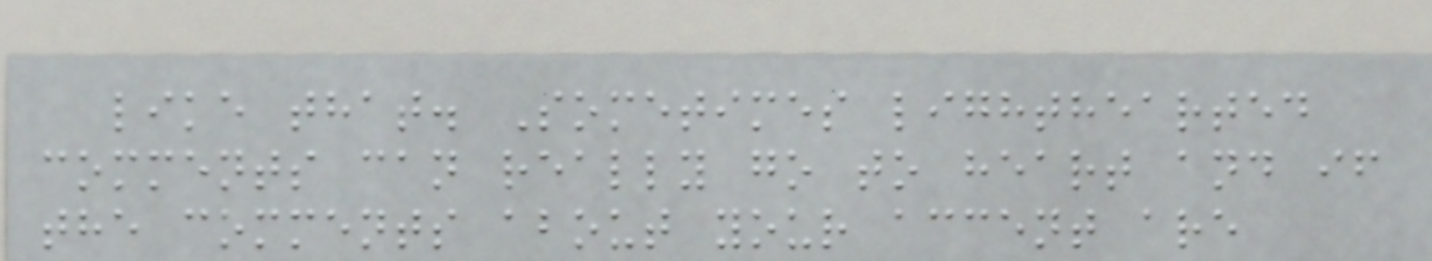like that. Sometimes lighthearted
comments can really go to heart and if
the comments about your accent are
